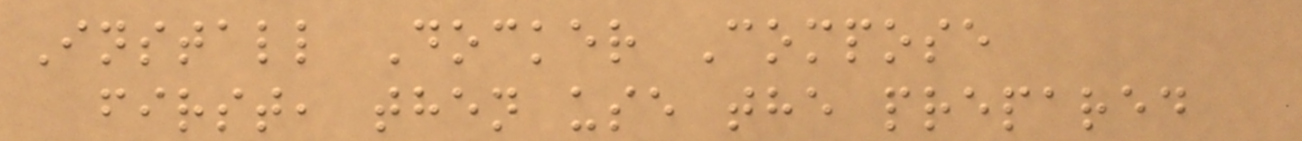Install Docker Compose
first, then use the prepared
